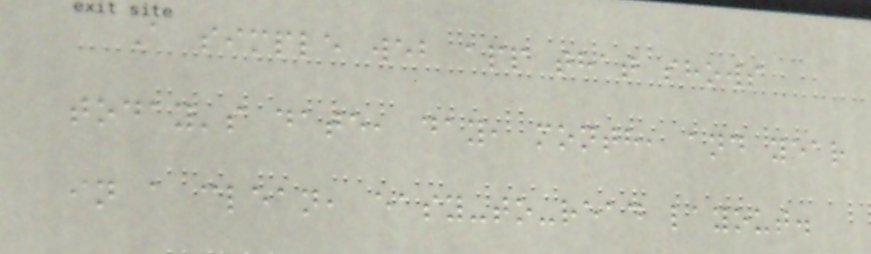A simple web app that shows
today's date, day, month, and year
in a clean, easy-to-read layout.
